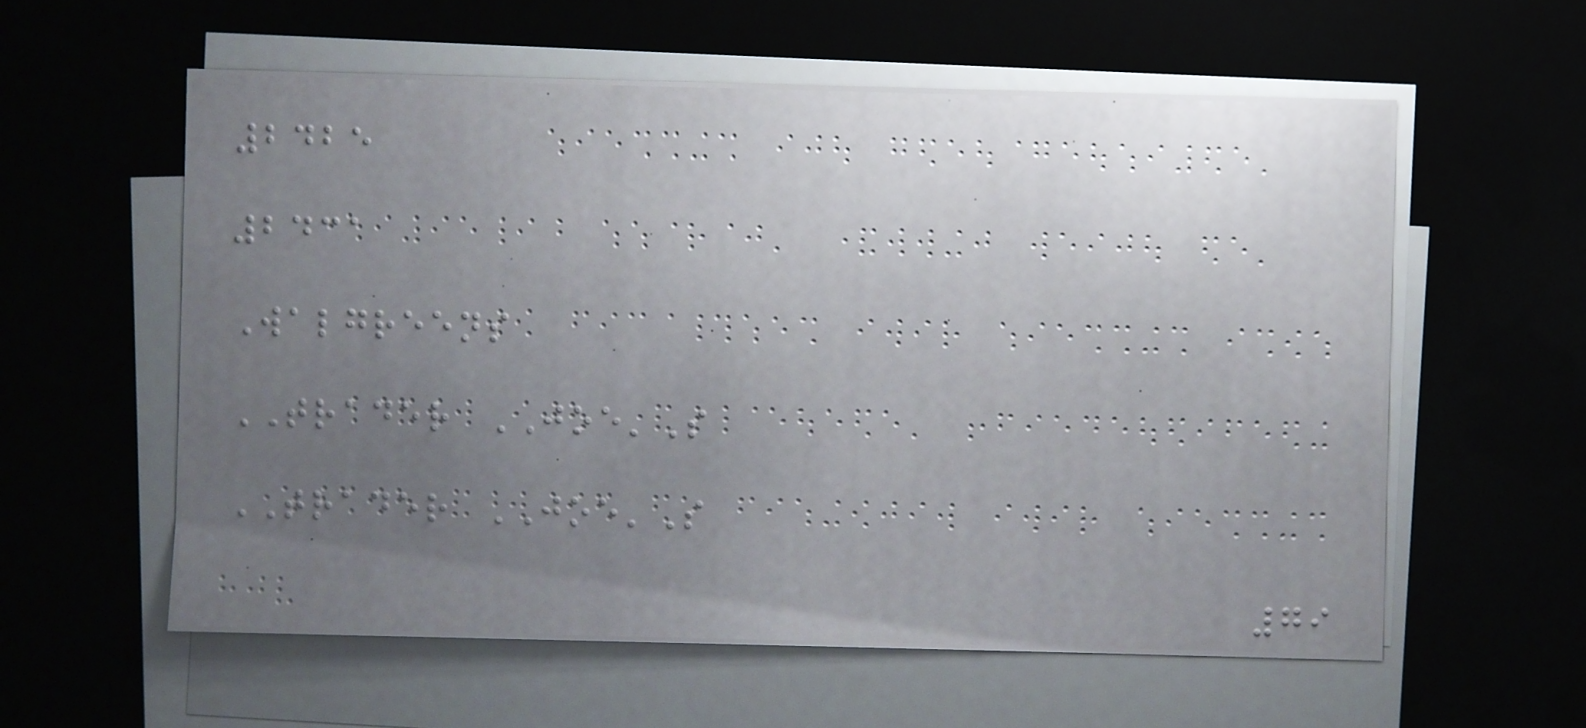2425
2431
Walgreens
TRADER JOE'S
TRADER JOE'S
79
